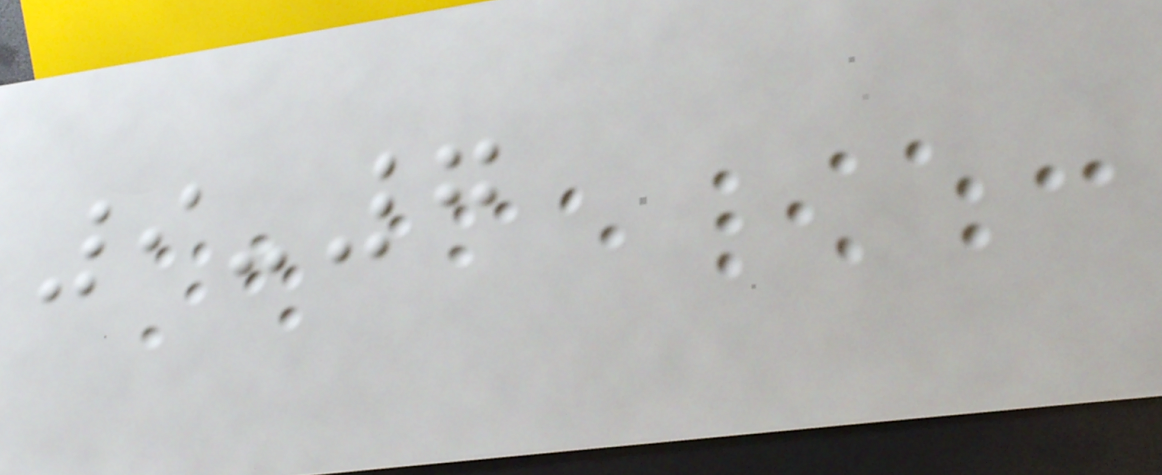9-7
